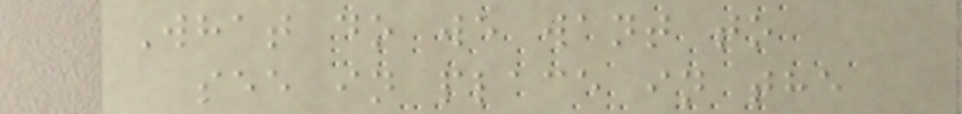What do we want to
see in place in the
